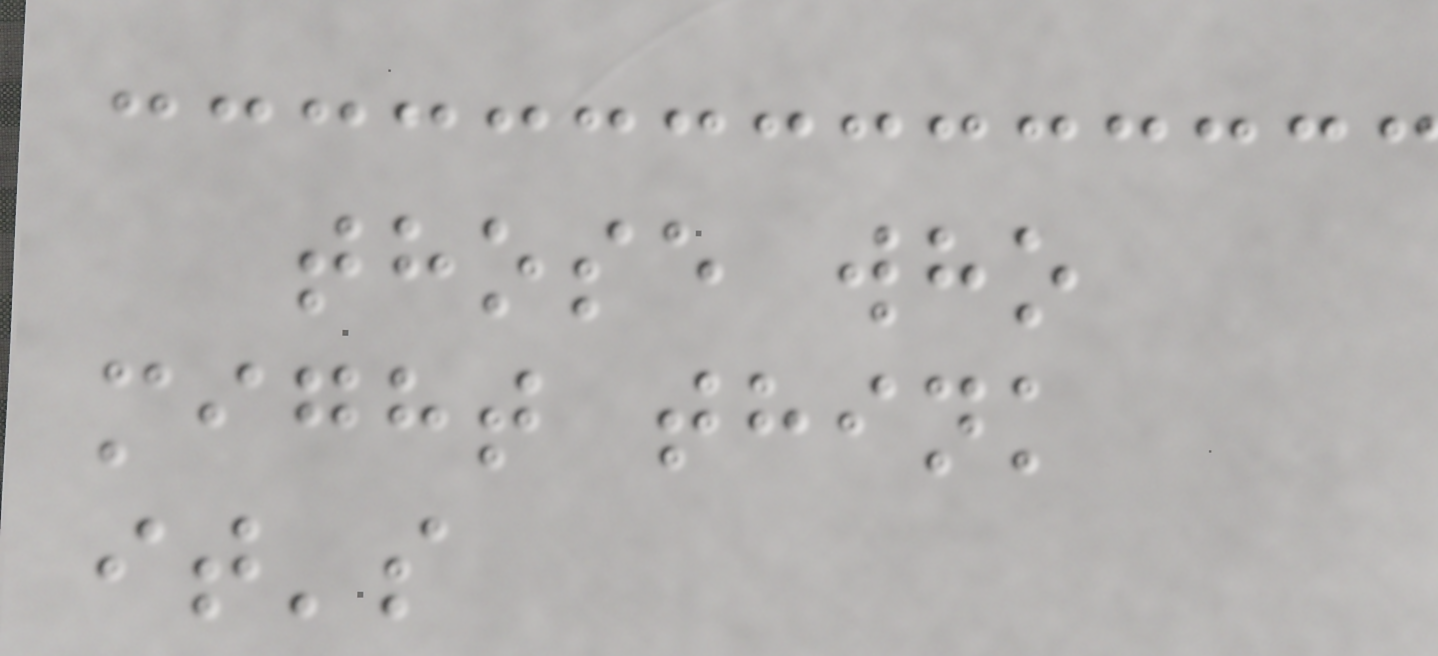those who
might think
it's
